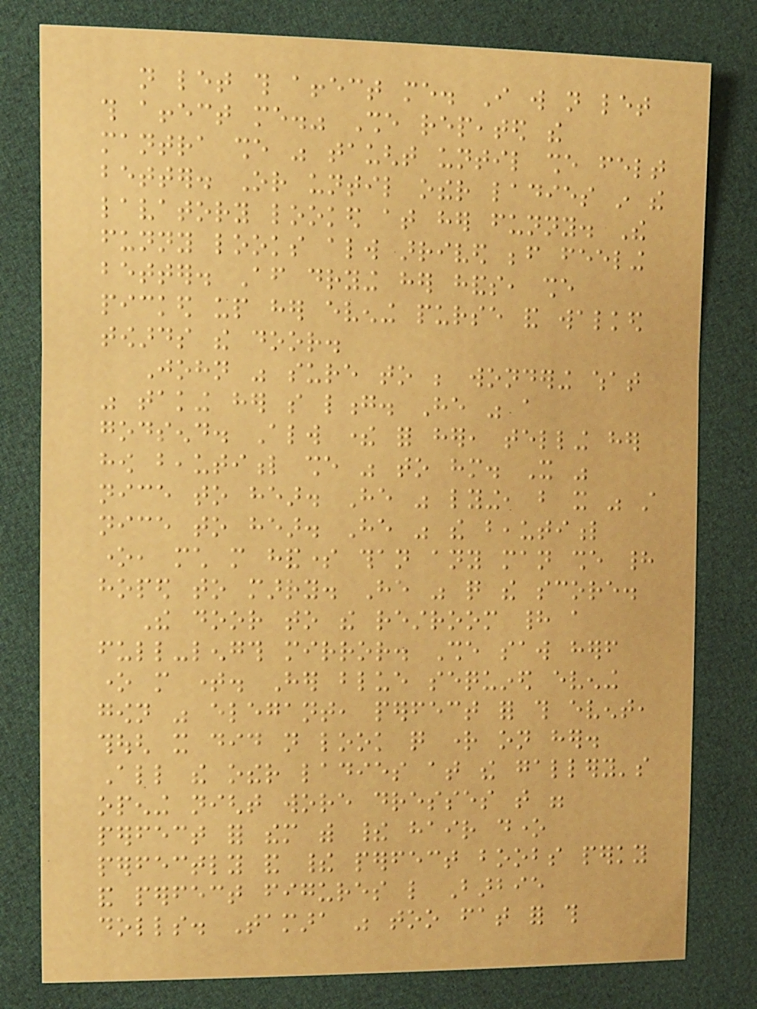not let this affect me. I will not let
this affect me." She repeated the
mantra she was taught until she felt
better. Or until other ladies in the
lavatory looked at her funny. The
funny looks always arrived before feeling
better. After drying her hands, she
picked up her evening purse and walked
towards the door.
John was sure to be wondering what
was taking her so long. He was a
godsend. Always there for her, telling her
how beautiful she was to him. It was
nice to hear. He was lying, but it was still
nice to hear. He was the beautiful
one, much more handsome than any man she had
hoped to marry. He was quite the score.
The door to the restroom had a
full-length mirror. She saw herself
one more time. Her blue sequined evening
gown was elegant, perfect for this event,
though it did not look quite right on her.
All the other ladies at the gallery's
opening night wore dresses that were
perfect for them with their hair done
perfectly and their perfect boobs perky
and perfect figures like Barbie
dolls. Tamara was too fat for this
